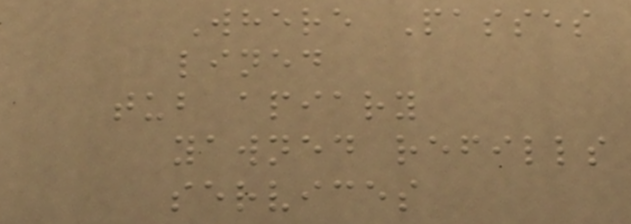Where Passes
lined
tub apiary
yawned refills
services
